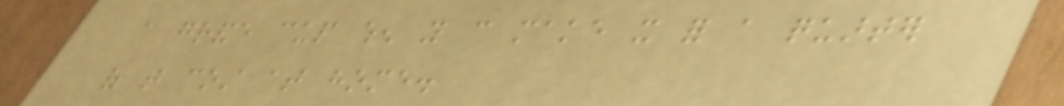a grande cup when you can make it for a quarter
of that cost at home.
